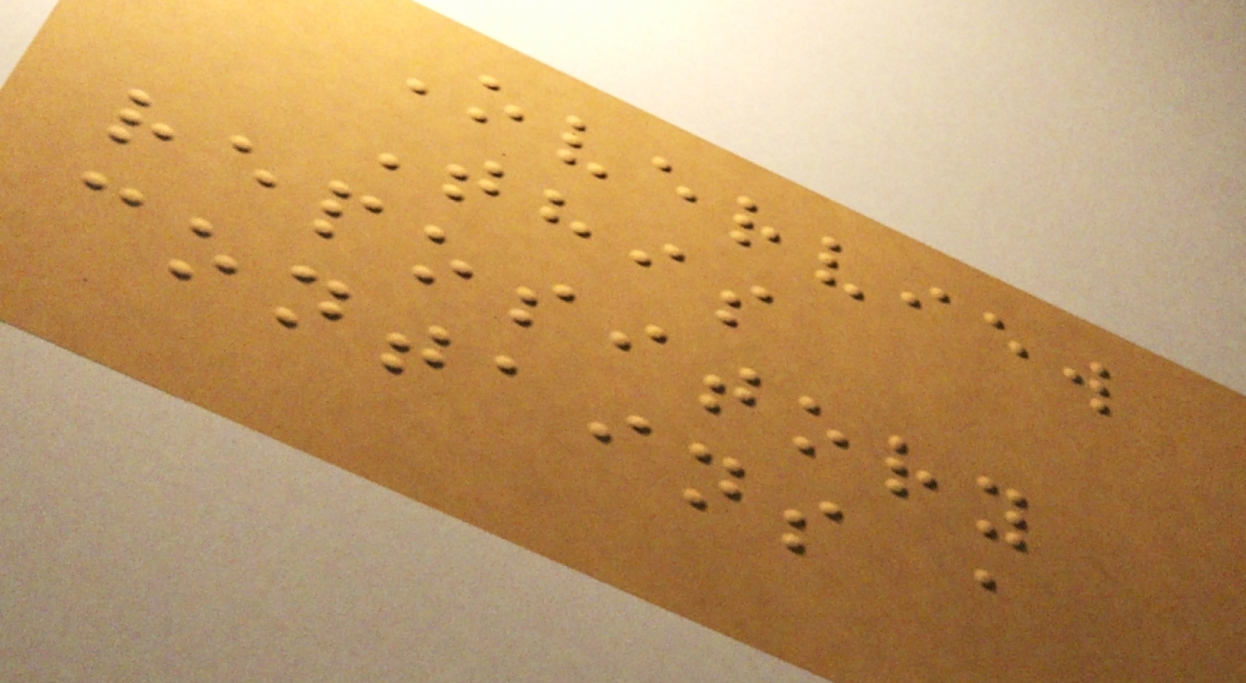Overview
This
repository
contains a
